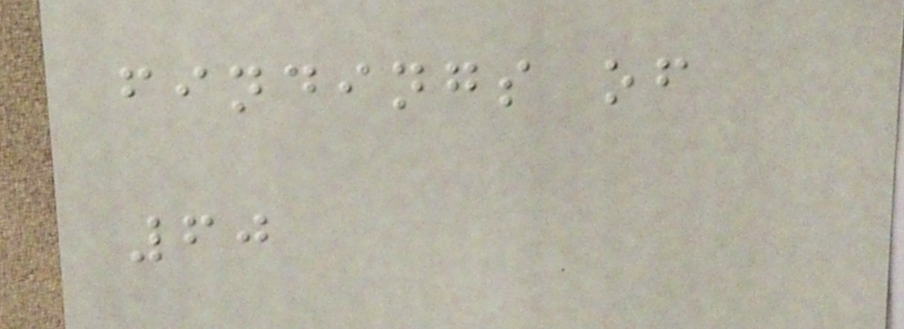findings of
60
